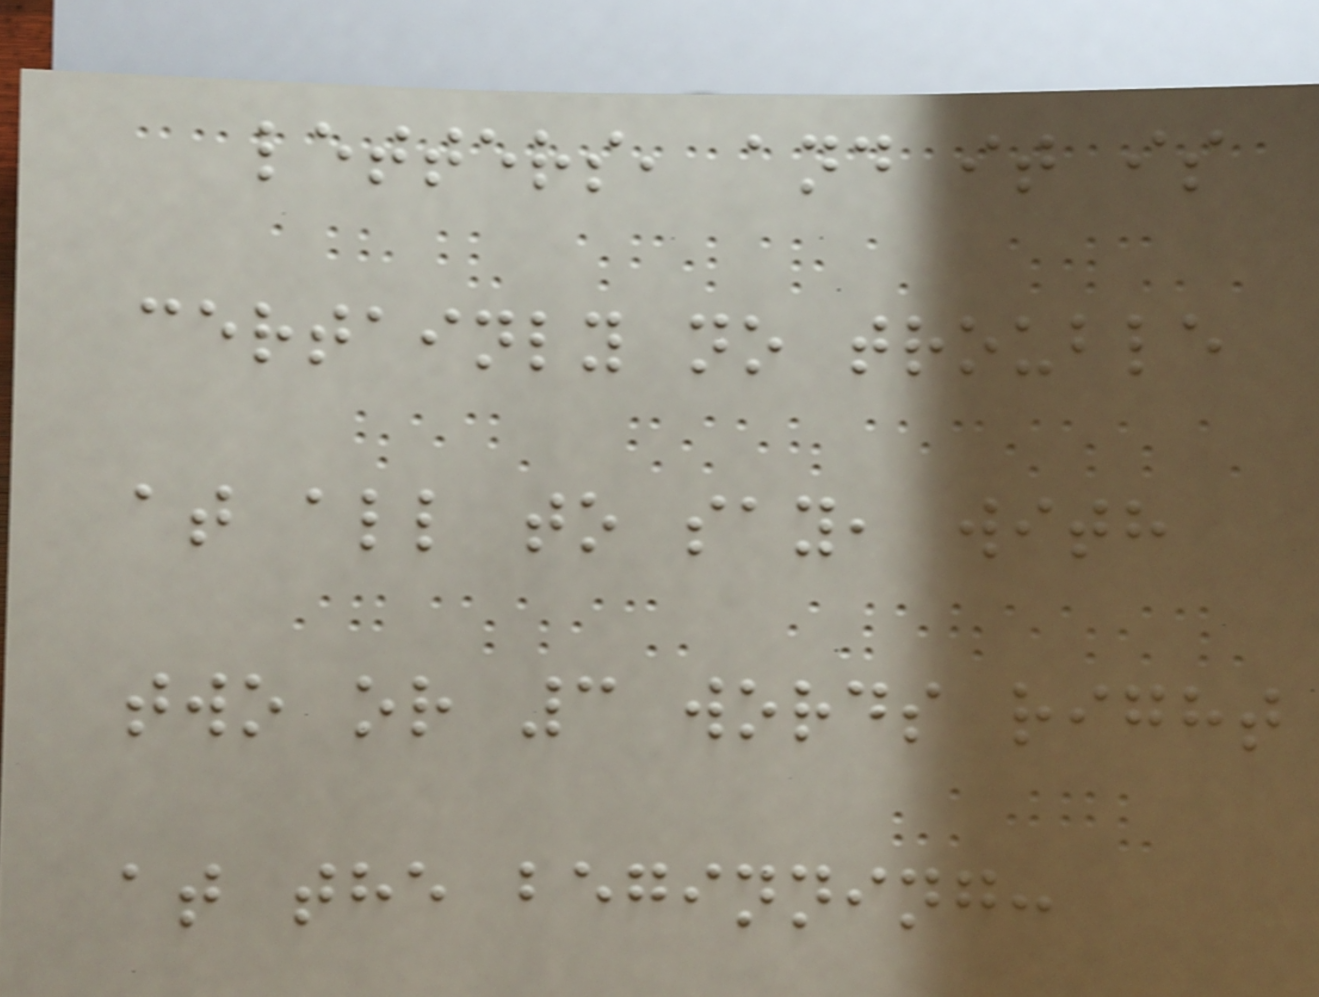letters, and it is
certainly no trouble
at all to say, with
two or 3 words right
at the beginning:
